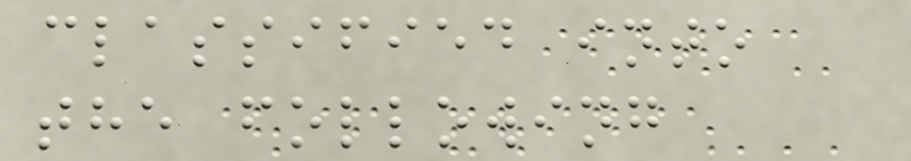classified into
the following
